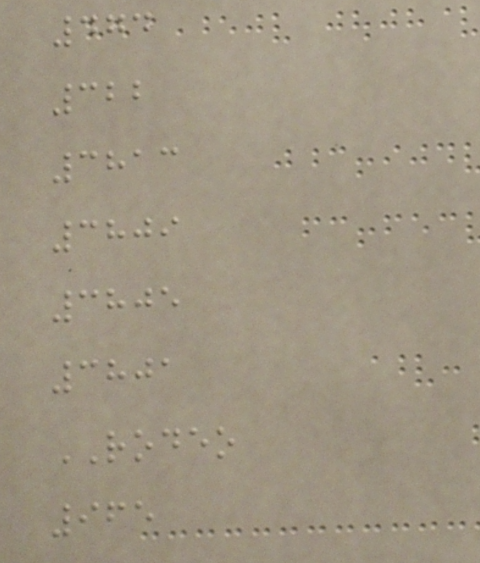474
322
3813
3809
3805
3801
RODEO
965
